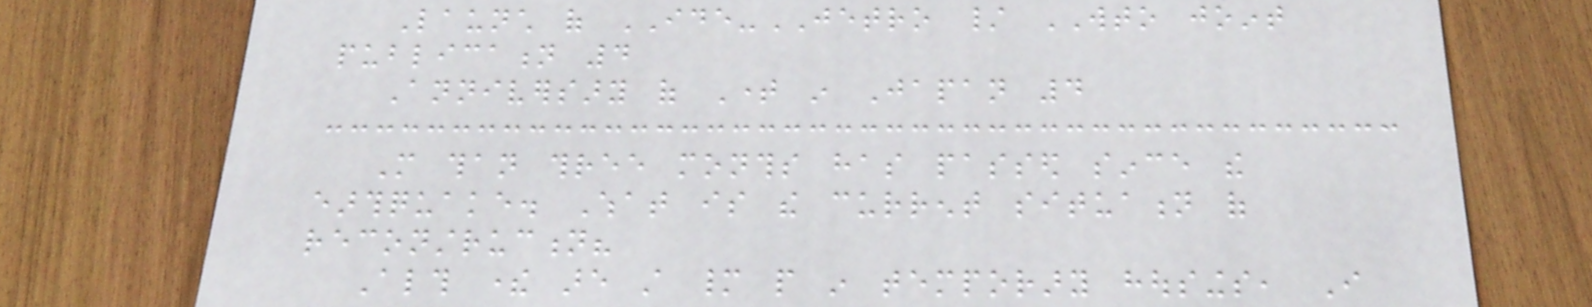Launch of IDE-JETRO / WTO joint
publication 4
Anniversary of Time in Japan 4
More than three months has passed since the
earthquake. What is the current situation of
reconstruction?
Although there are still many people in temporary housings, I
